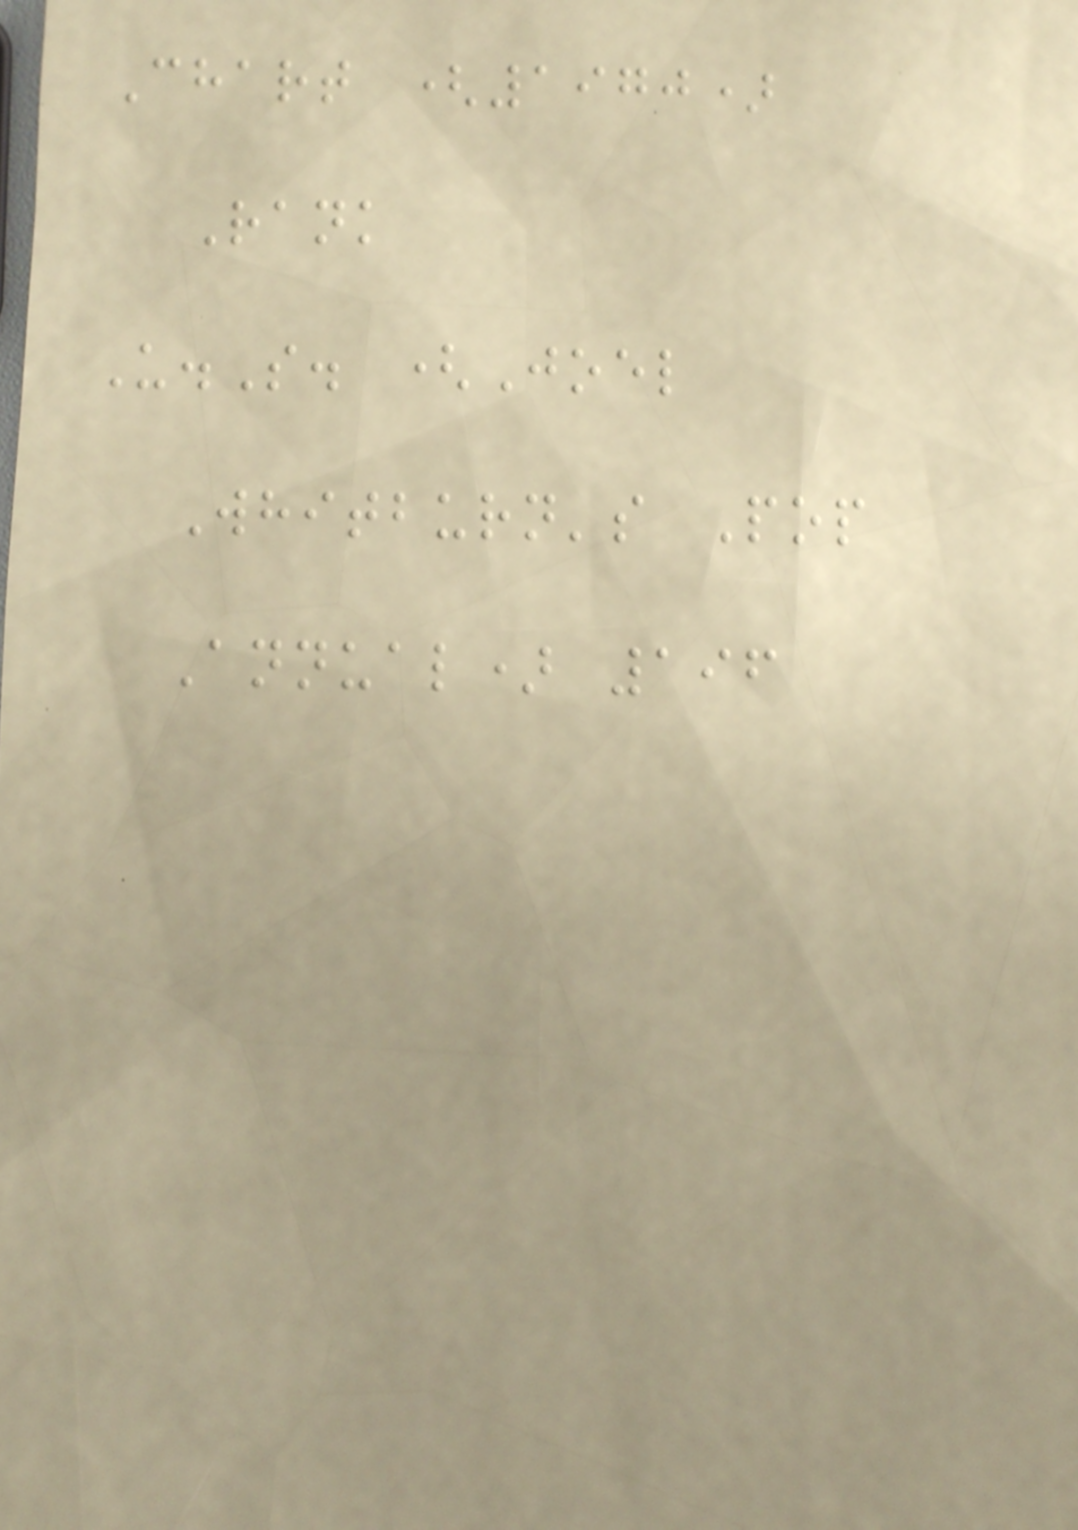Chart (1970)
Rank
U.S. (Joel
Whitburn's Pop
Annual) 196
